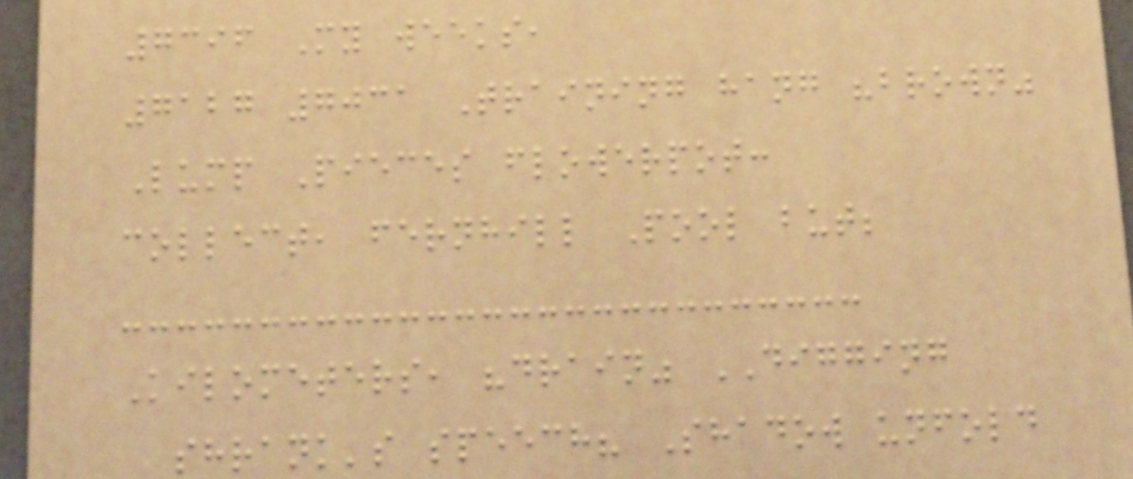7396 My weeks,
7127 7031 Training hang "brown"
Lump Pieces flowerpot:
collect, fernhill Pool but;
Kilometers, "drain" DIGGING
shrank's speech? Shadow unfold
